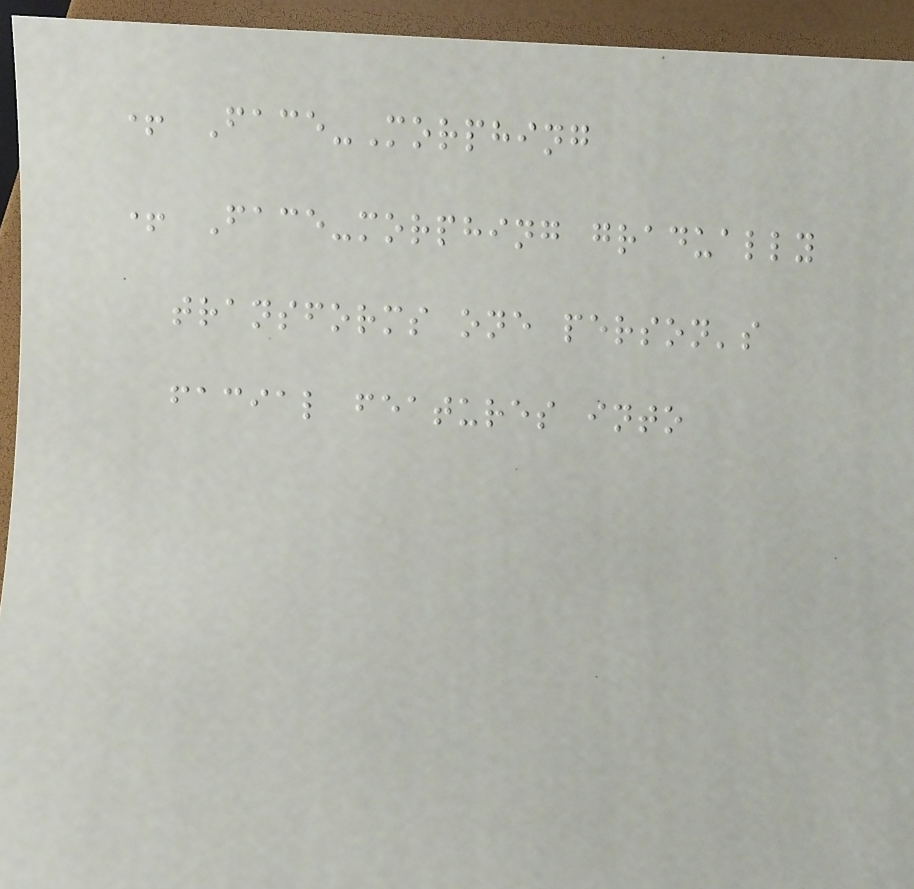+ Face-Morphing
+ Face-morphing gradually
transforms one person's
facial features into
